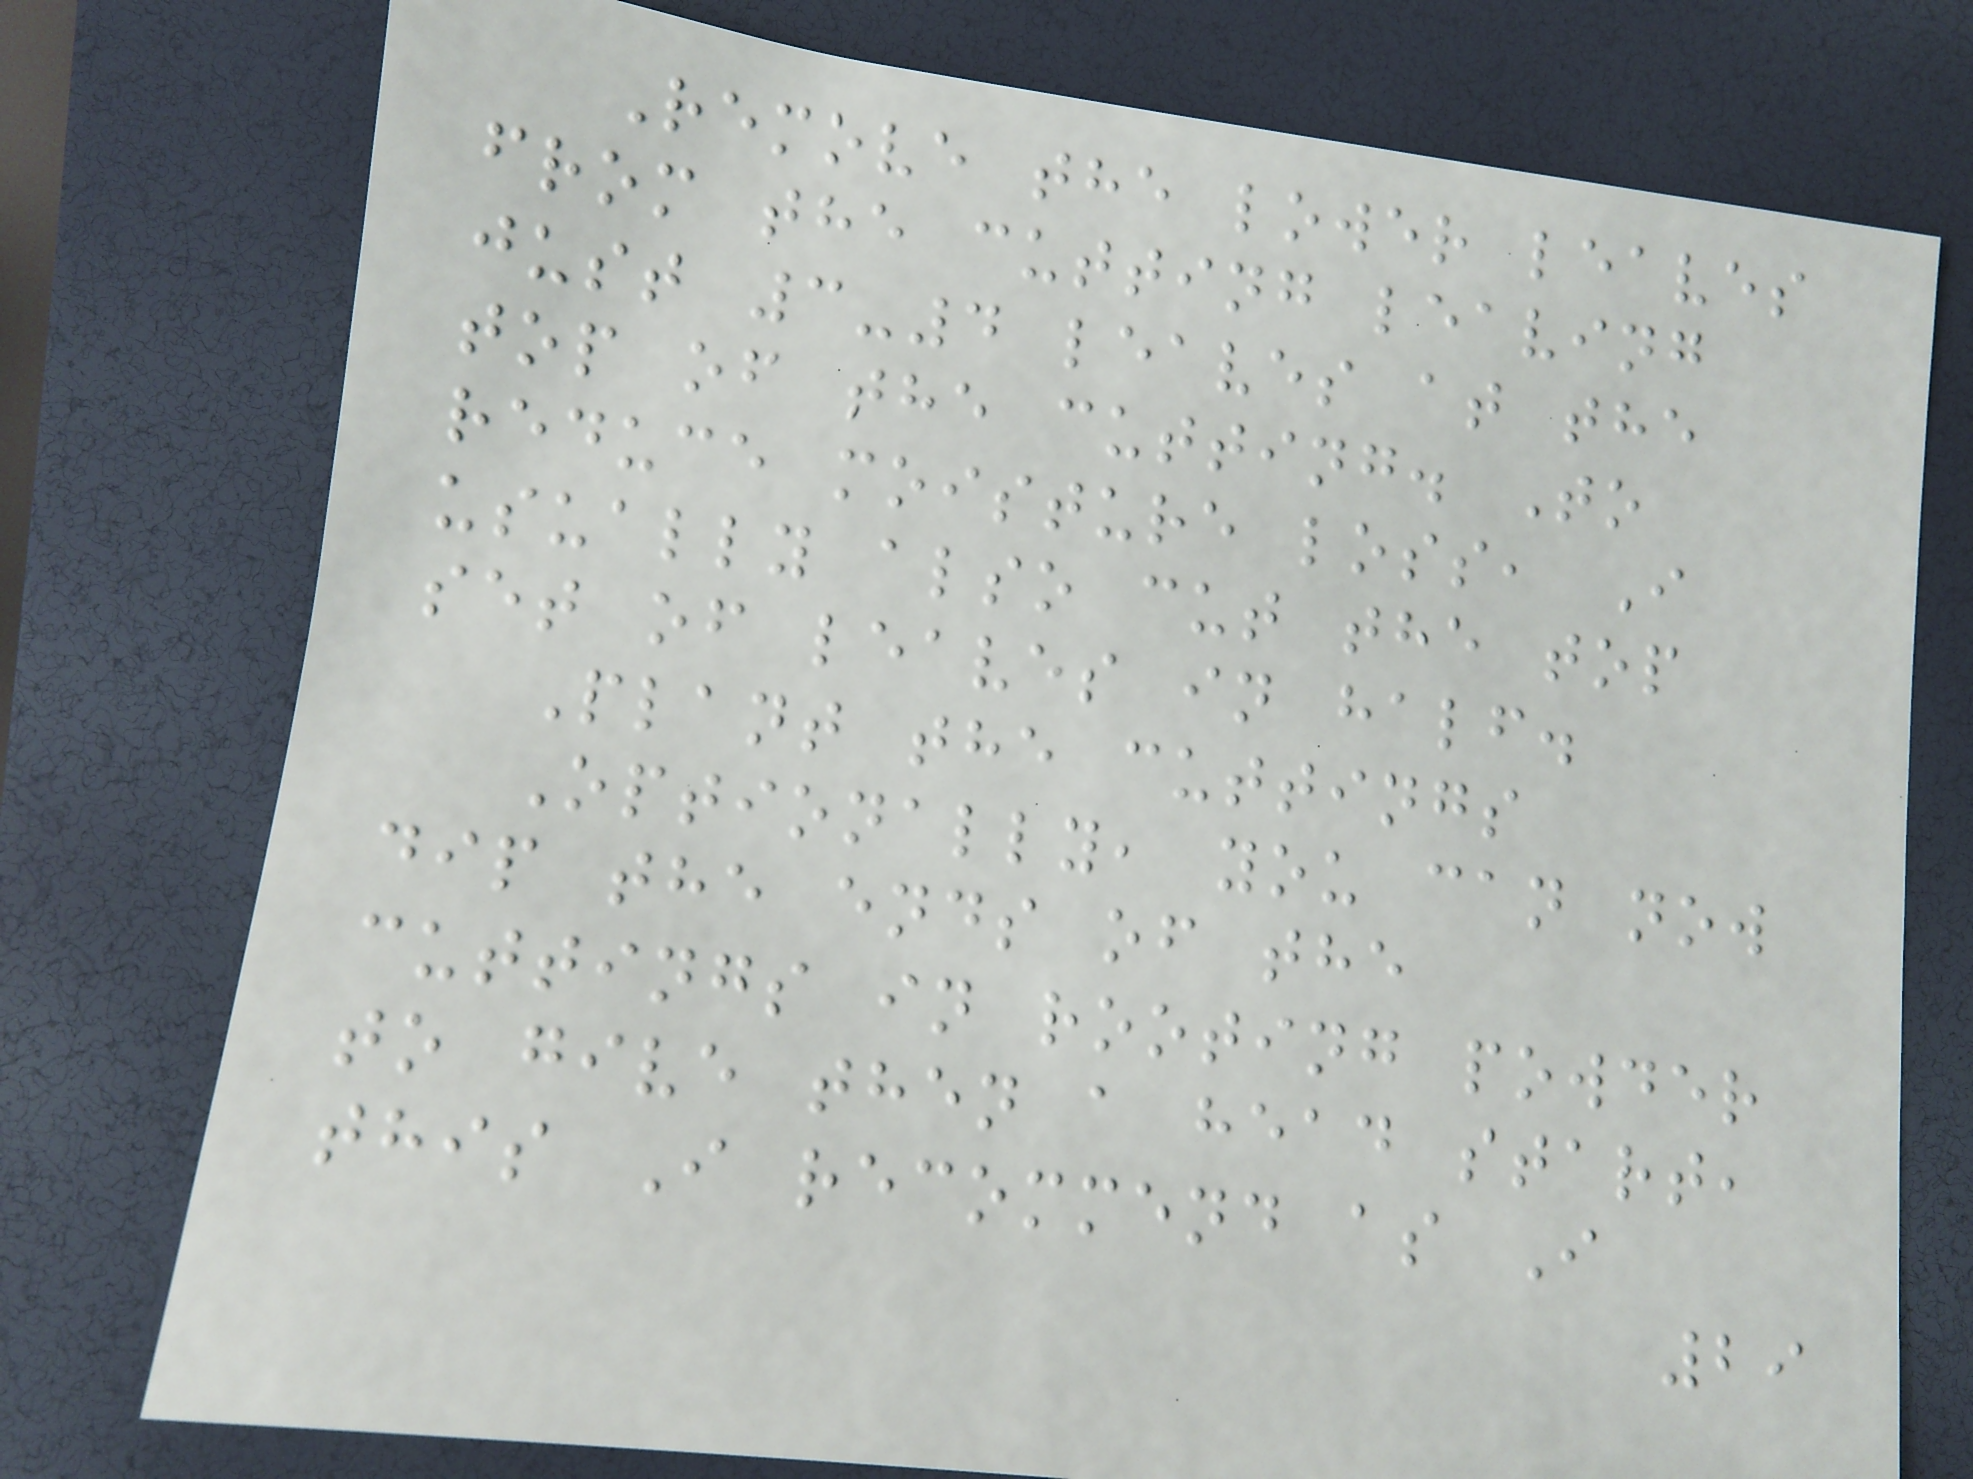Remove the lower leaves
from the cutting leaving
just 3-4 leaves at the
top of the cutting. To
reduce moisture loss, I
usually also cut the top
set of leaves in half.
Plant the cuttings
Optionally, you can now
dip the ends of the
cuttings in rooting powder
to give then a head start,
this I recommend as I
29
